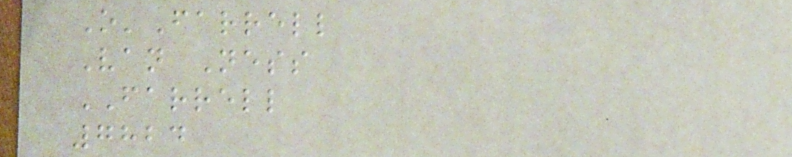O'Farrell
Van Ness
FARRELL
7824
